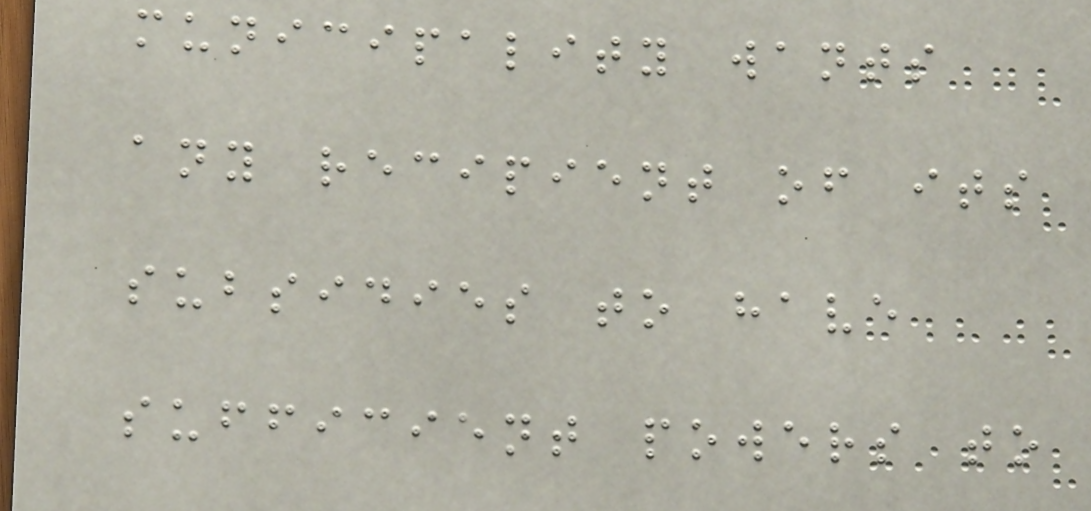municipality wants
any recipient of its
subsidies to have
sufficient powers to
